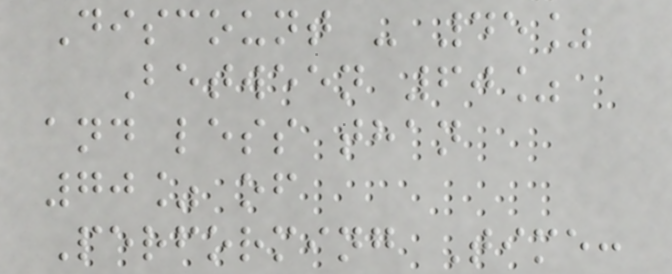Discount - 45%
Between 60%
and less than
70% of
Performing Time:
